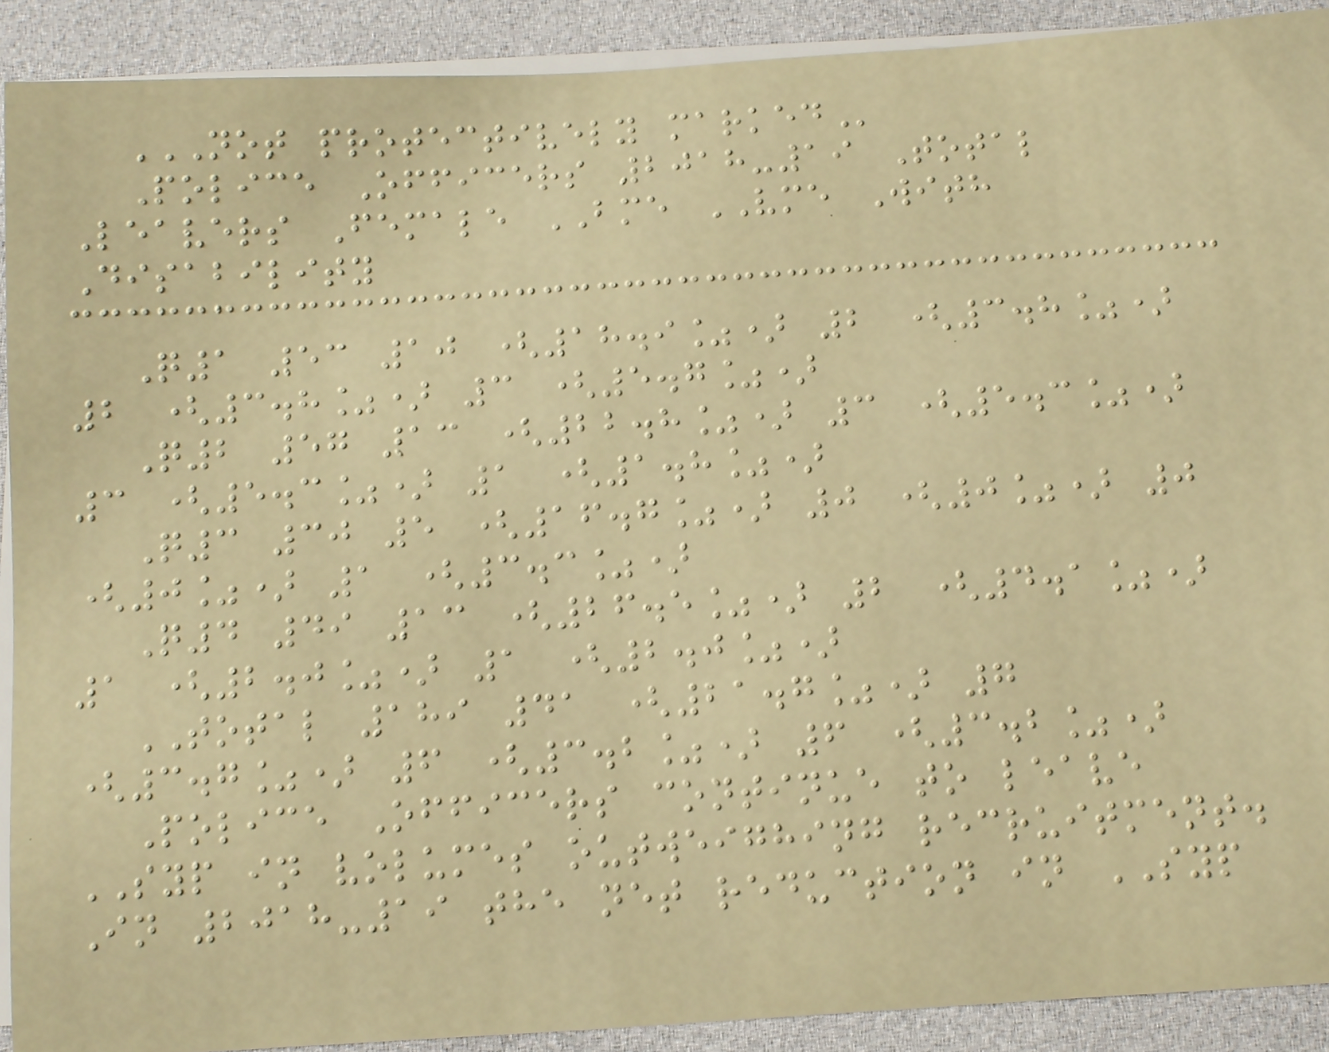NOT PROTECTIVELY MARKED
Police Officers 2018-19 Total
Leavers Female BME VME With
Disability
Q1 53 10 (18.9%) 2 (3.8%)
2 (3.8%) 3 (5.7%)
Q2 57 13 (22.8%) 3 (5.3%)
3 (5.3%) 1 (1.8%)
Q3 30 5 (16.7%) 0 (0%) 0
(0%) 1 (3.3%)
Q4 49 13 (26.5%) 2 (4.1%)
1 (2.0%) 1 (2.0%)
TOTAL 189 41 (21.7%) 7
(3.7%) 6 (3.2%) 6 (3.2%)
Police Officers continue to leave
SYP in volumes outweighing recruitment.
In 2018-19 the net reduction in SYP
